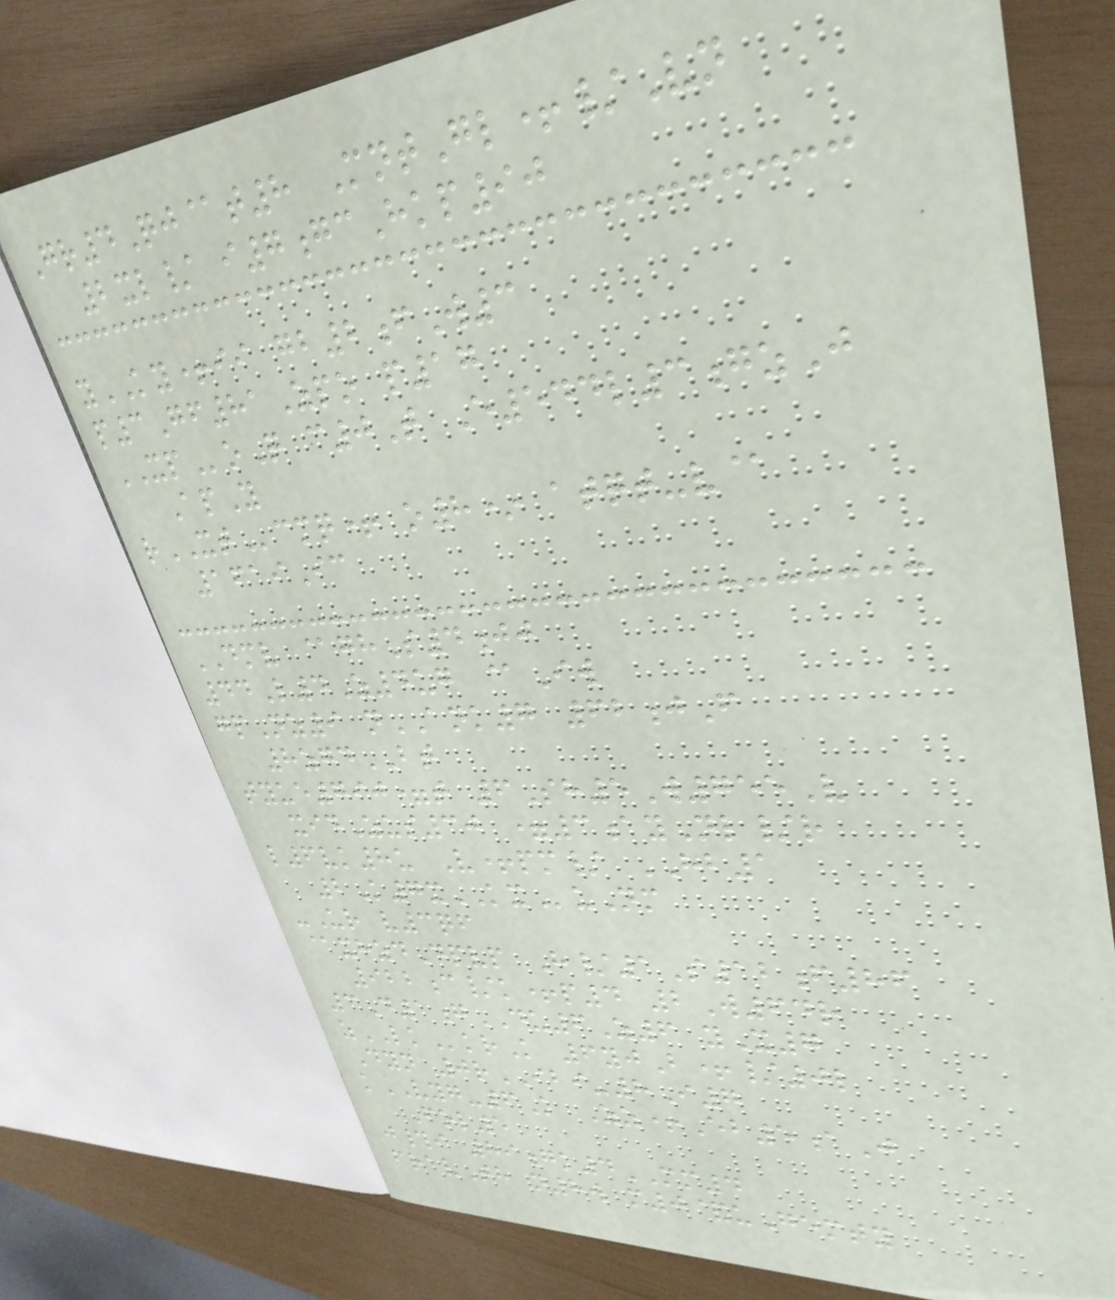Gr4Qj@t8 MntGl+/Vn
2xl/ i7gcHkp90
yKY+ii gb2fW3
p3Gf81Zpo p17
XPoQ c0T E544l3gzJ
ApY
rXTcmq+ o8* atqt-v@
1619Ic
DMV @ghS4jj
44L4Z4ug @Iw
gpNz9 nANK7 62jF
8zgdBT
tyue790=t 6Sh5W755V
xidZus30 =3ayNl/r
l6vk8u V+pm/ HB1
2K7xKXuNm
-Ur v3qf
@xhzdDpvp H/1S12f86
922c/k+p4 2W64r
3D1gDU6Z6 yX7
zLKkrK 6yjB+/0l
Dyn 0rIBI-8I7
kVYG-6K Zz+Eb5aJ
Fol5
j#i 89gk4MM4
fravTh n8w m0&uGemty
